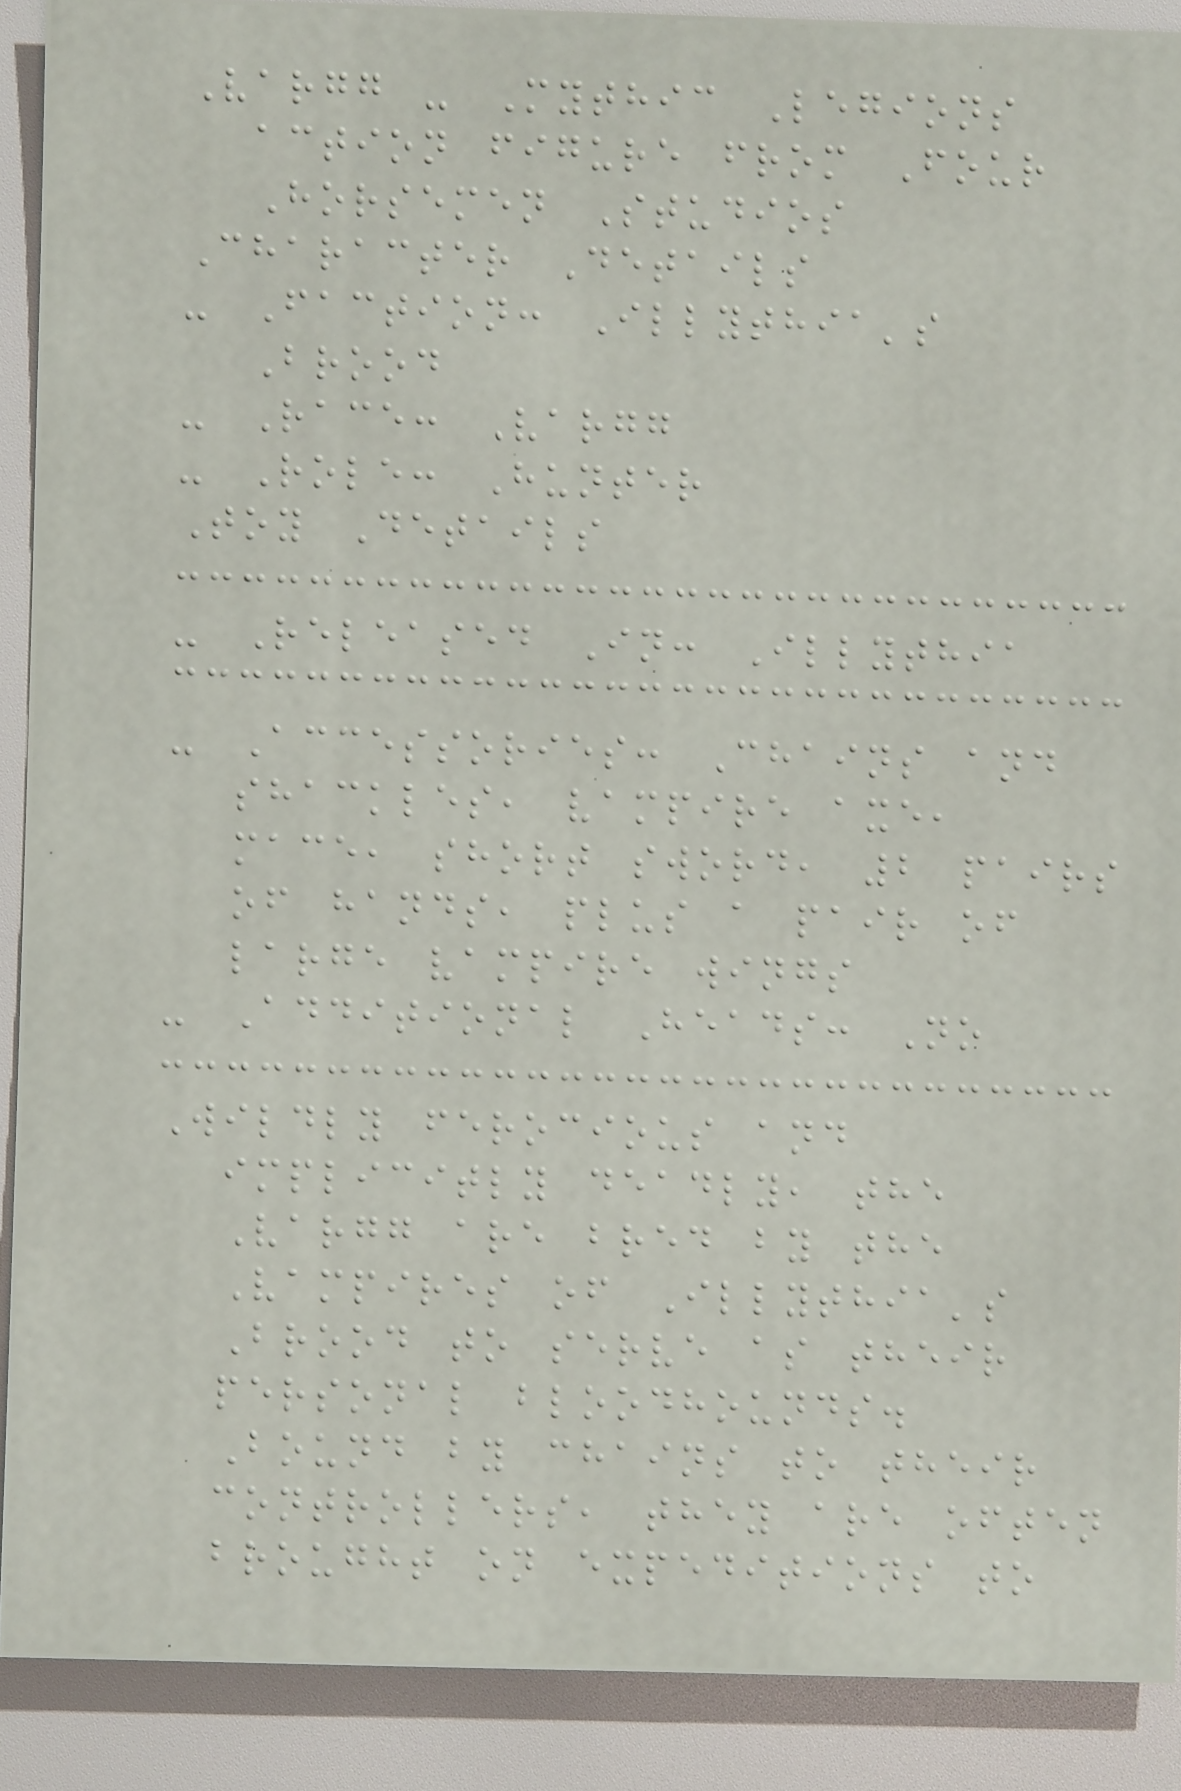Vargg - Mythic Legions
action figure from Four
Horsemen Studios
Character Details
- Faction: Illythia's
Brood
- Race: Vargg
- Role: Hunter
Toy Details
- Released In: Illythia
- Accessories: Chains and
shackles, vampire axe,
mace, short sword, 2 pairs
of hands, plus a pair of
large vampire wings
- Additional Heads: No
Wildly ferocious and
implicitly deadly, the
Vargg are bred by the
Vampires of Illythia's
Brood to serve as their
personal bloodhounds.
Bound by chains to their
controllers, they are often
brought on expeditions to
